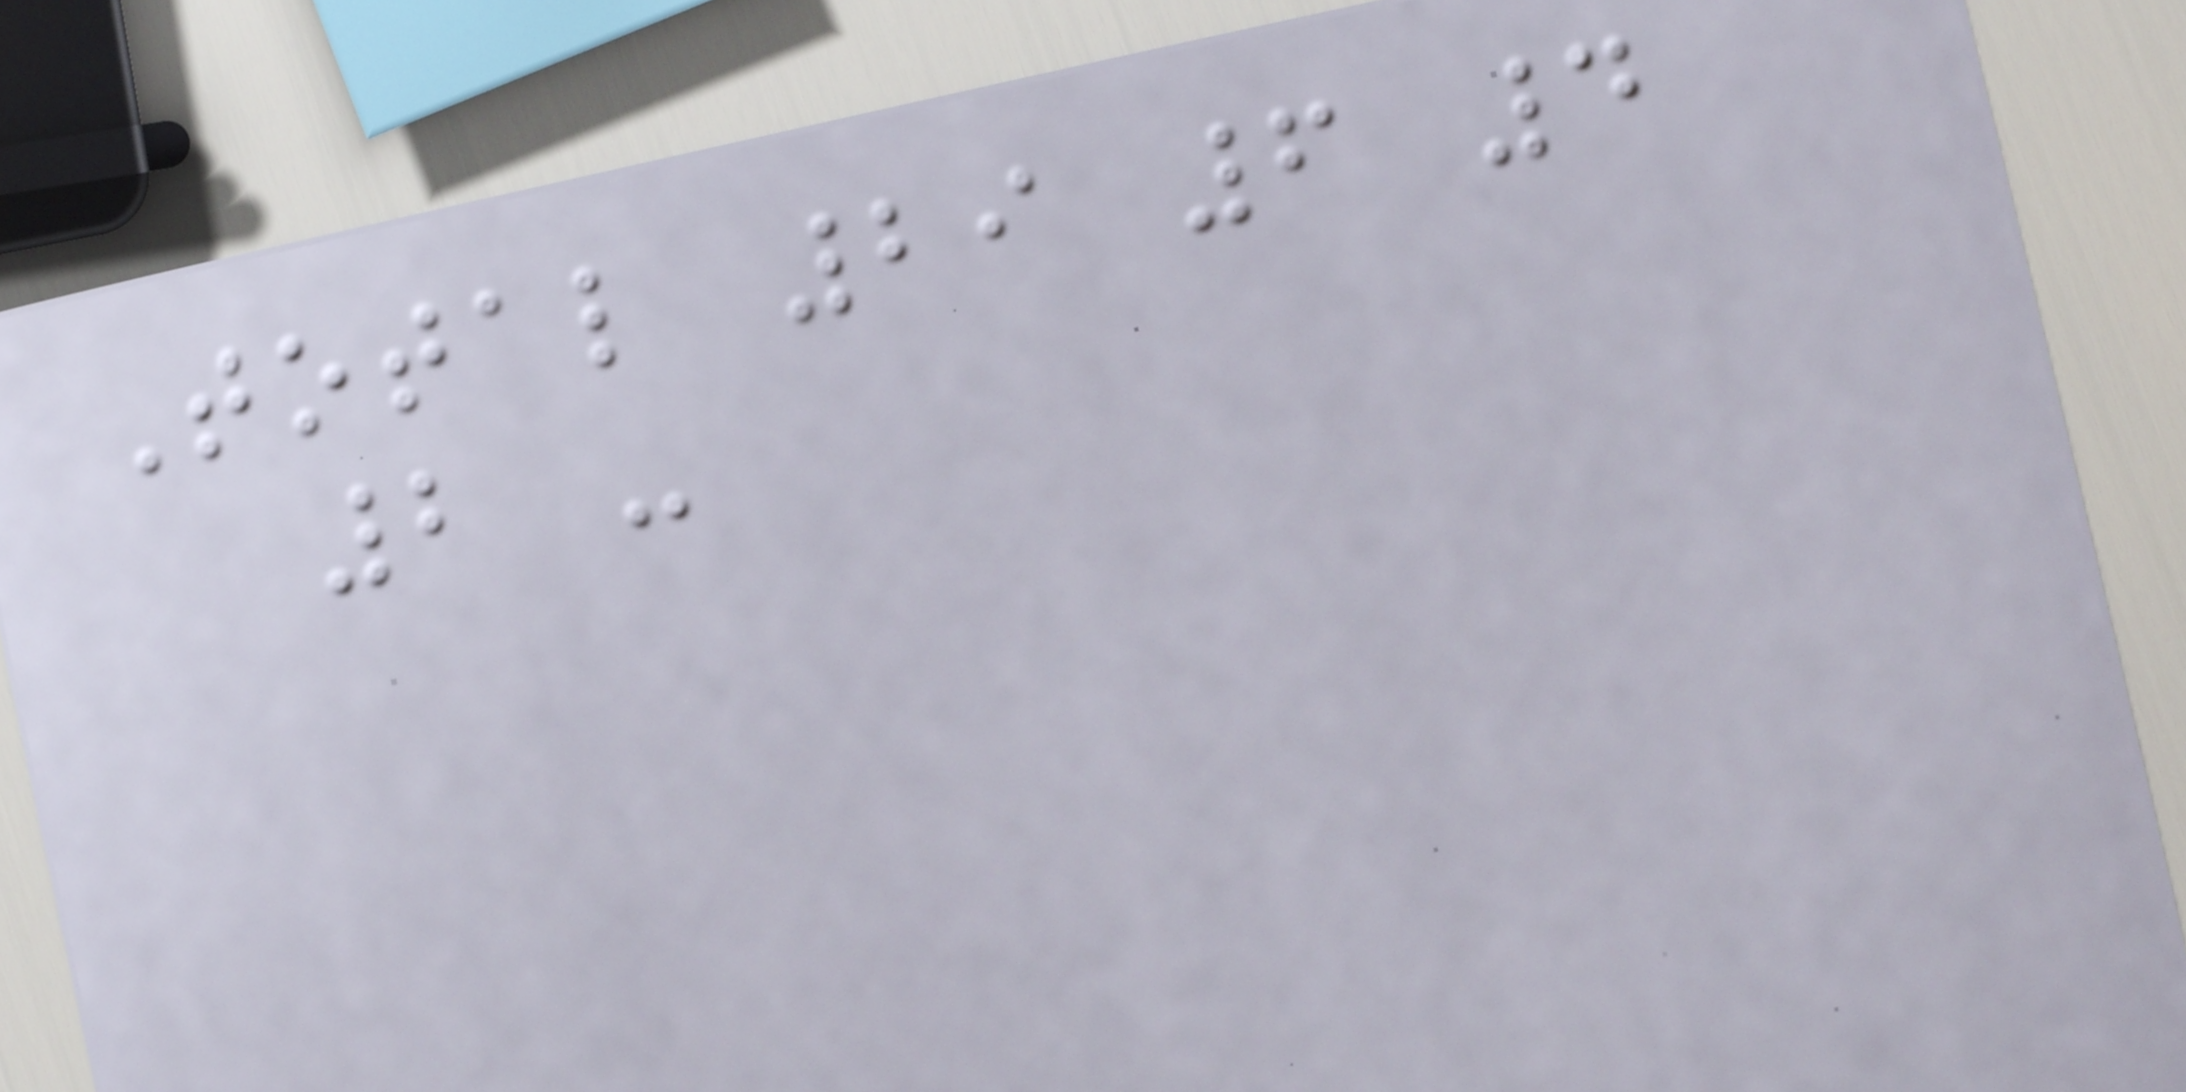Total 29 6 4
2 -
